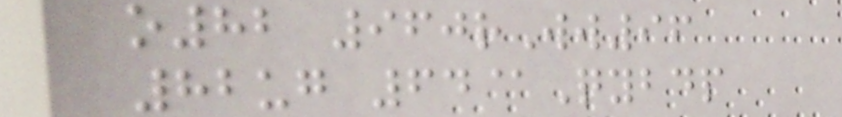o82 960rWw96
82ug 64@Qybdp
